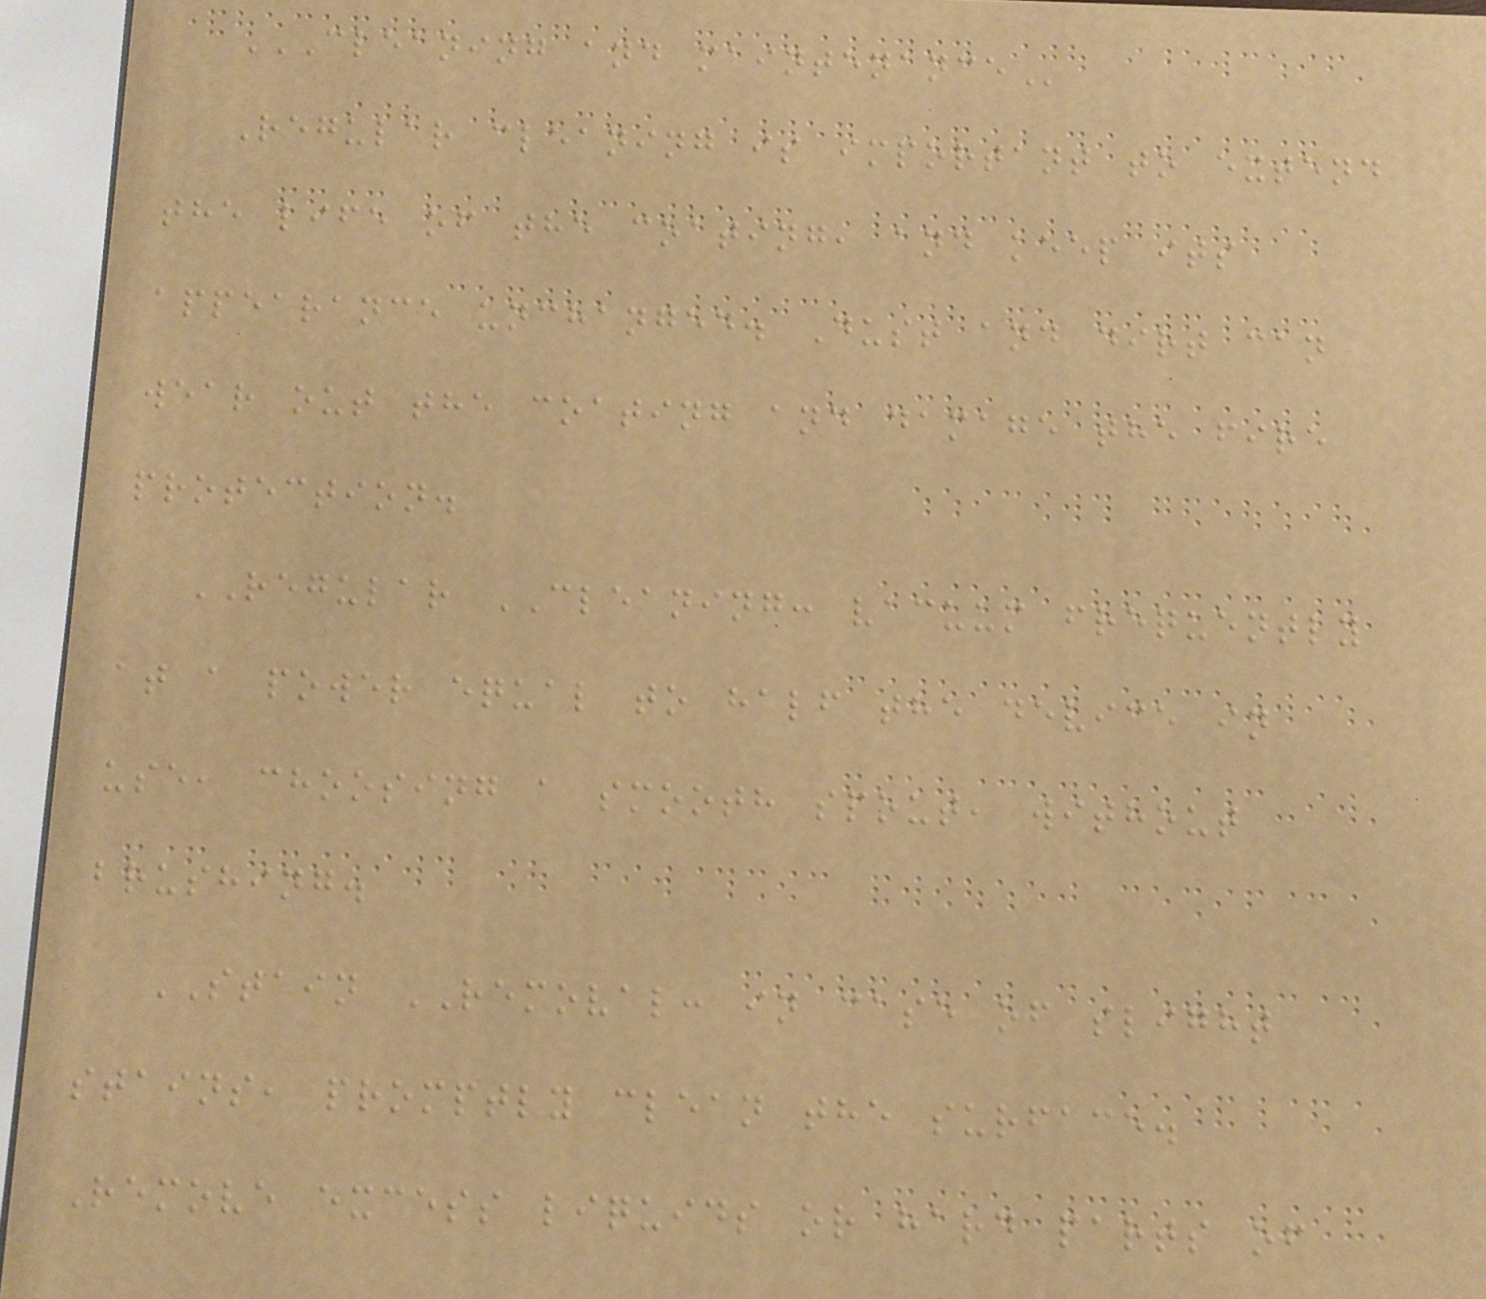CLEANING AND MAINTENANCE
Regular cleaning is important to extend
the life of the coating, and keep its
appearance unchanged. Dust and dirt can
wear out the coating and damage the fire
protection.
REGULAR CLEANING: vacuum frequently
at a power equal to half the device in
use, choosing a smooth spout, without
brushing.
STAIN REMOVAL: in case of slight
stains, promptly clean the surface.
Remove excess liquids or hard parts of
